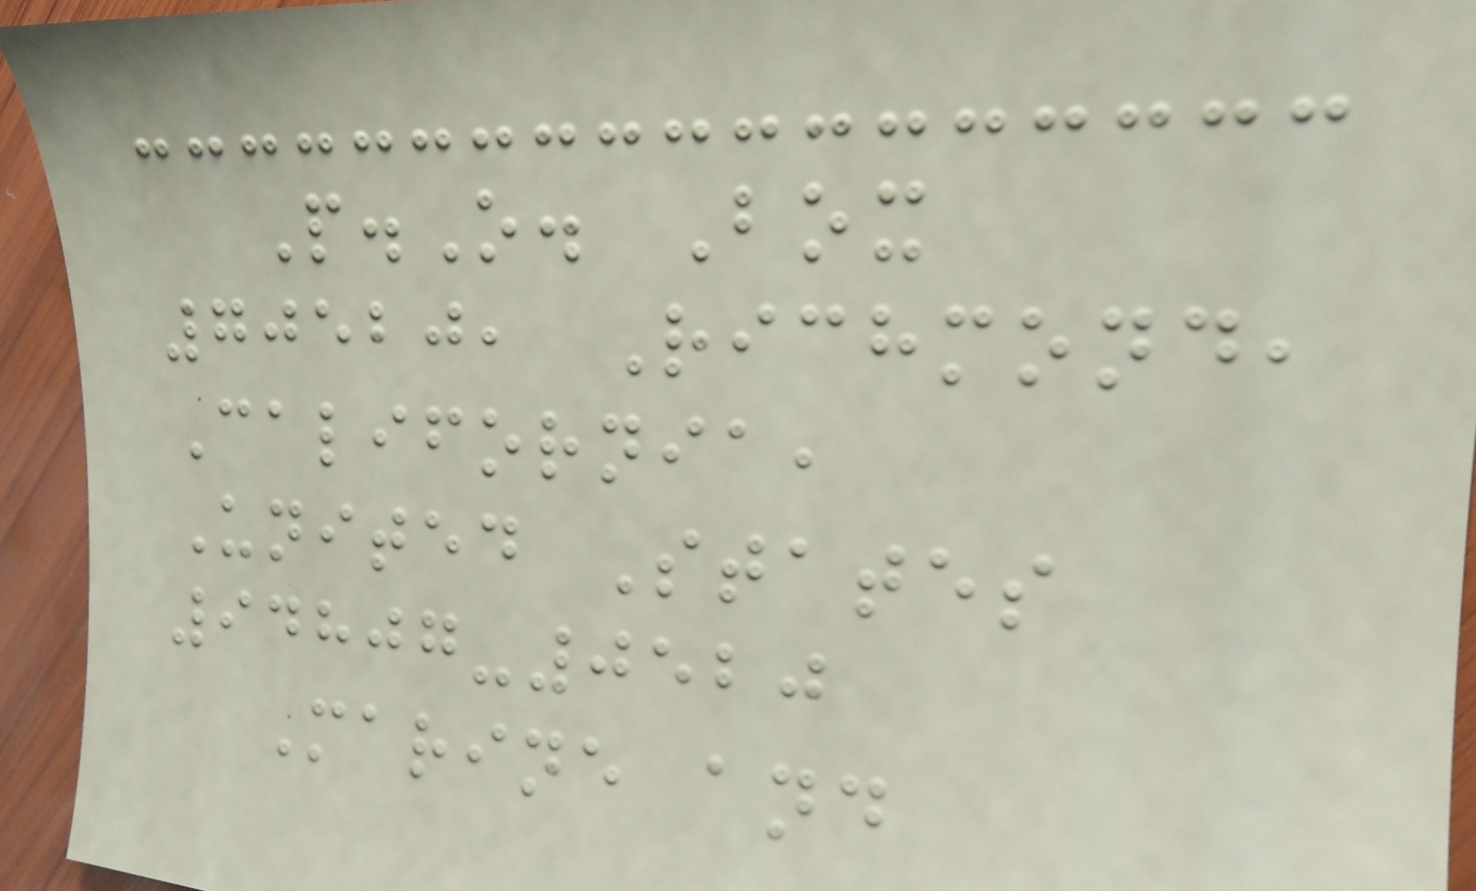P.O. Box
70520, Richmond,
California,
United States
94807-0520
Marine and
